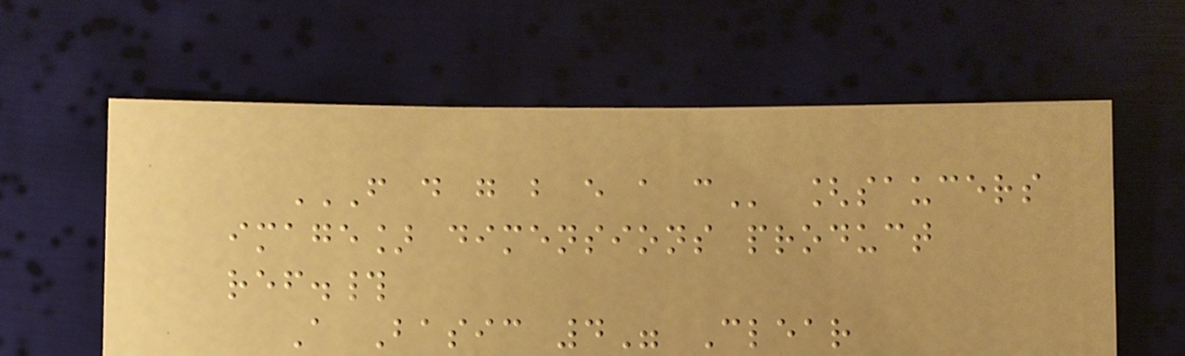F D G B E A C [saucers
image] dimensions product
ref.#
A Basic 4" Clear
